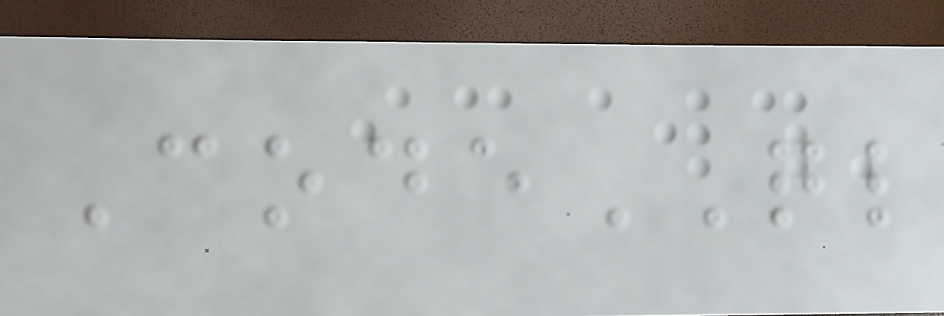CodeQL
